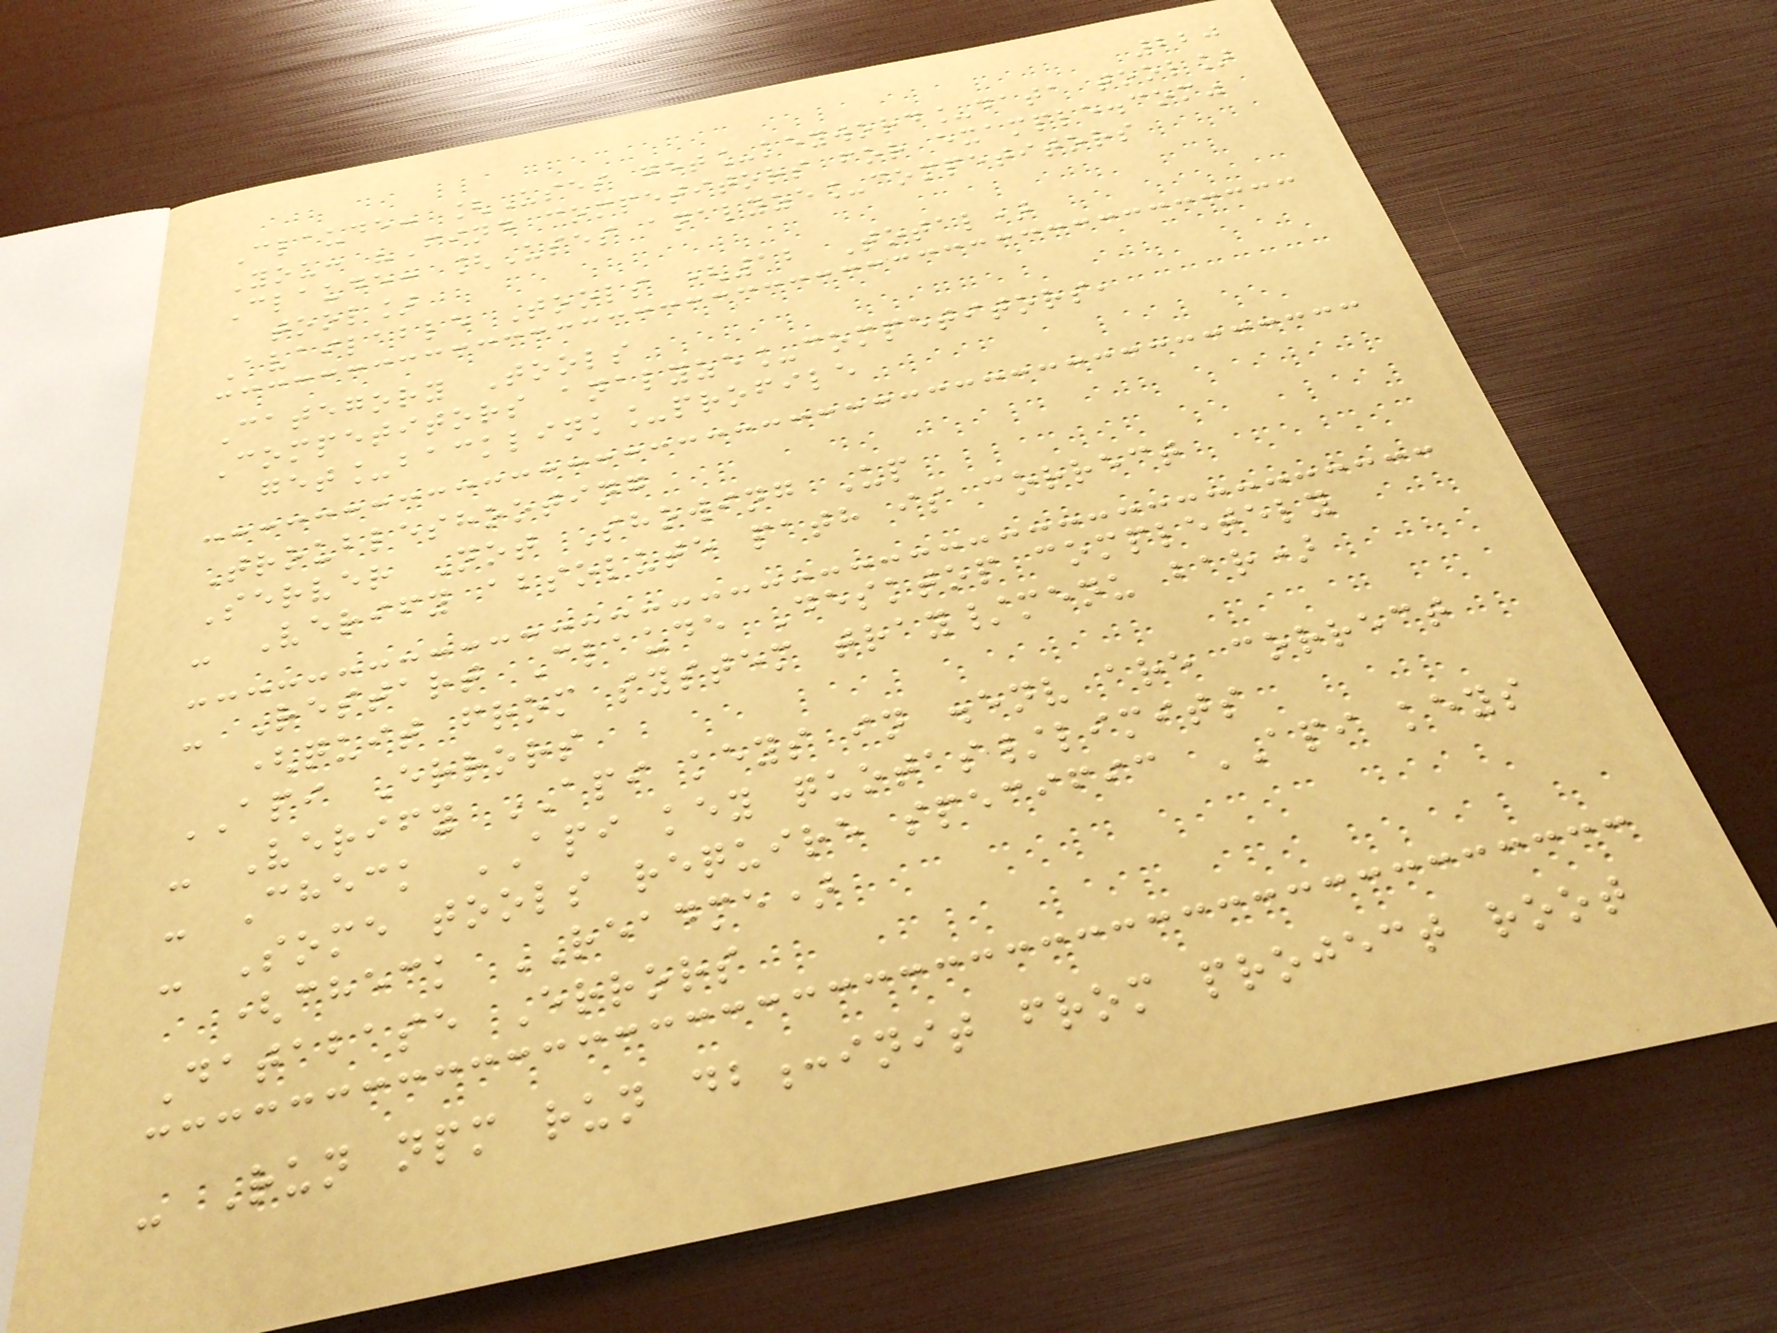220
Claude: [Uses get_keyword_data tool]
You: "Find competitors for example.com"
Claude: [Uses analyze_competitors
tool]
Available Tools (12 Total)
Category Tools
Competitors analyze_competitors,
get_backlink_profile
Troubleshooting
Server Not Showing Up
- Verify absolute path is correct
- Restart Claude Desktop completely
(quit from system tray/menu bar)
API Errors
- Verify API keys in .env are correct
- Check API key quotas/limits
- Some tools require specific API keys
(check README)
Database Errors
- Run npm run db:init from project root
